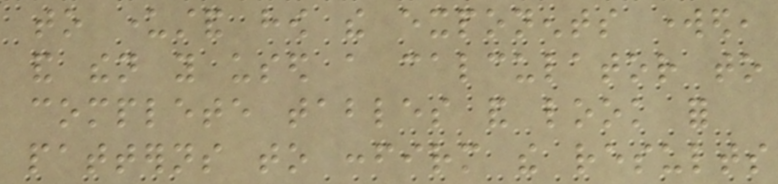to understand how the exponents worked,
and then you used a calculator to
complete tables and look for
patterns to confirm the results
